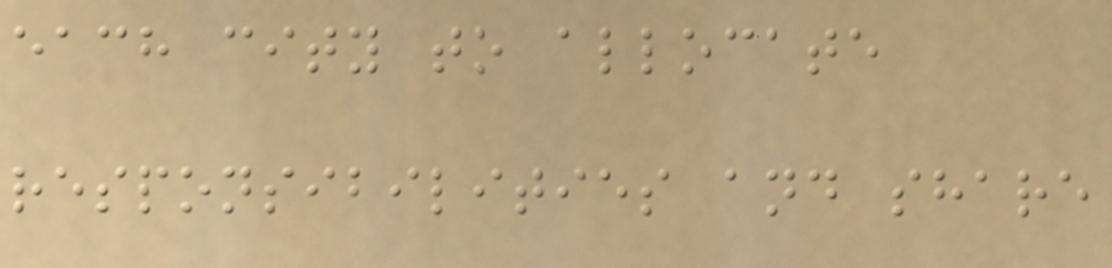each city to allocate
responsibilities and share
